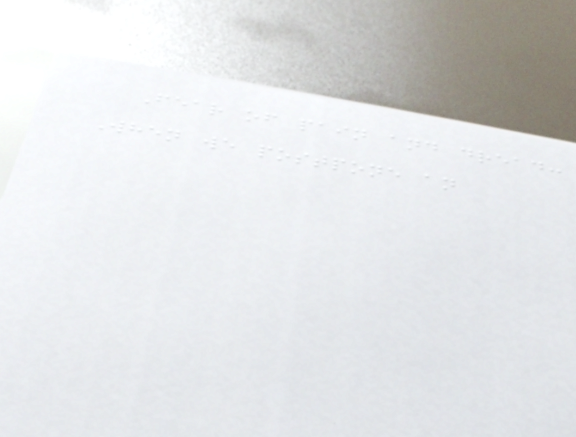Fear of pain and dread:
When we postpone an
